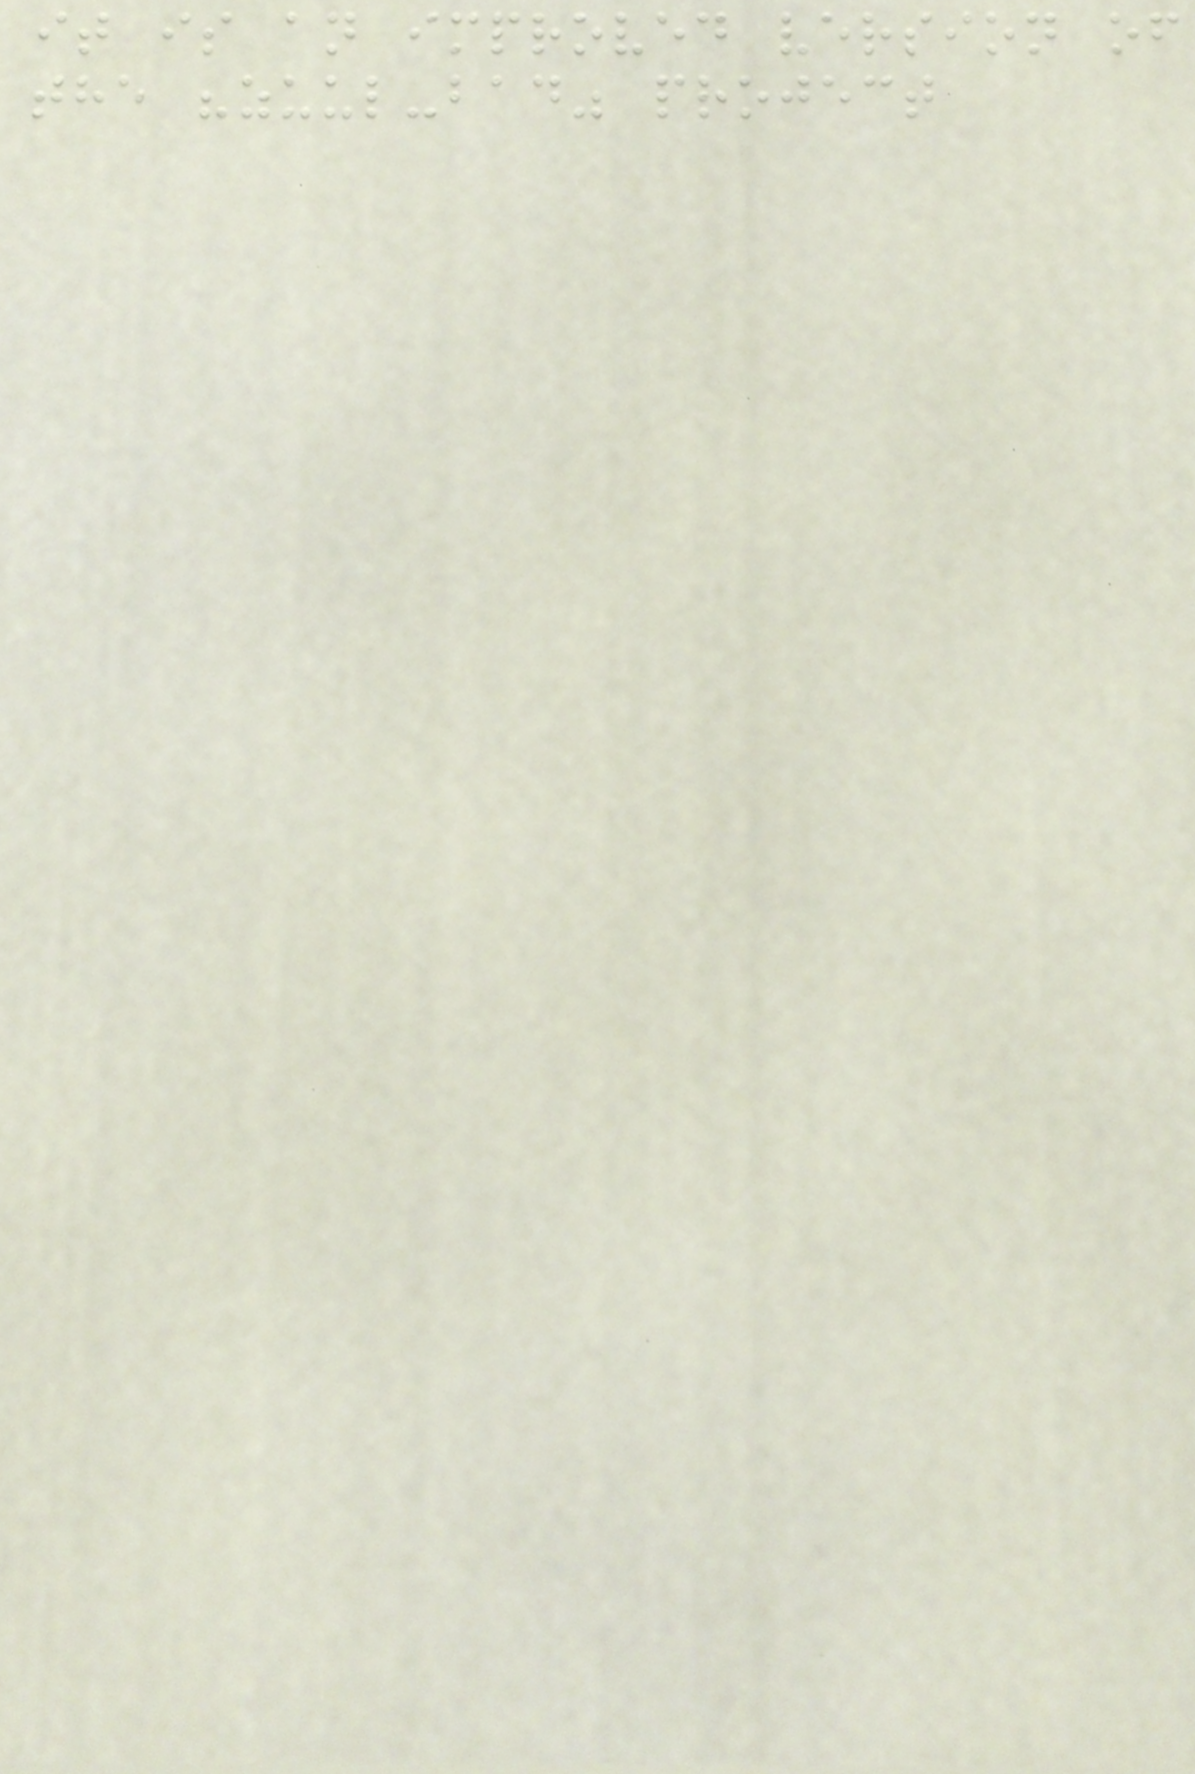it is an improved version of
the "zuul-bad" project
